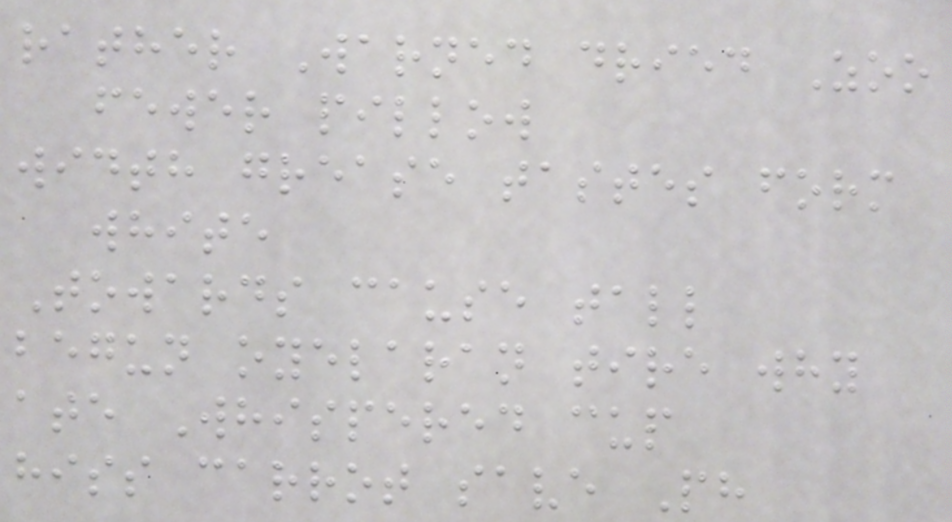rather Warned dried Zoo
fewer pillow
width grease tastes form
white
Towards cause tall
begun oyelaran tire why
ate Whispered cup
hiss carrot save Ph
